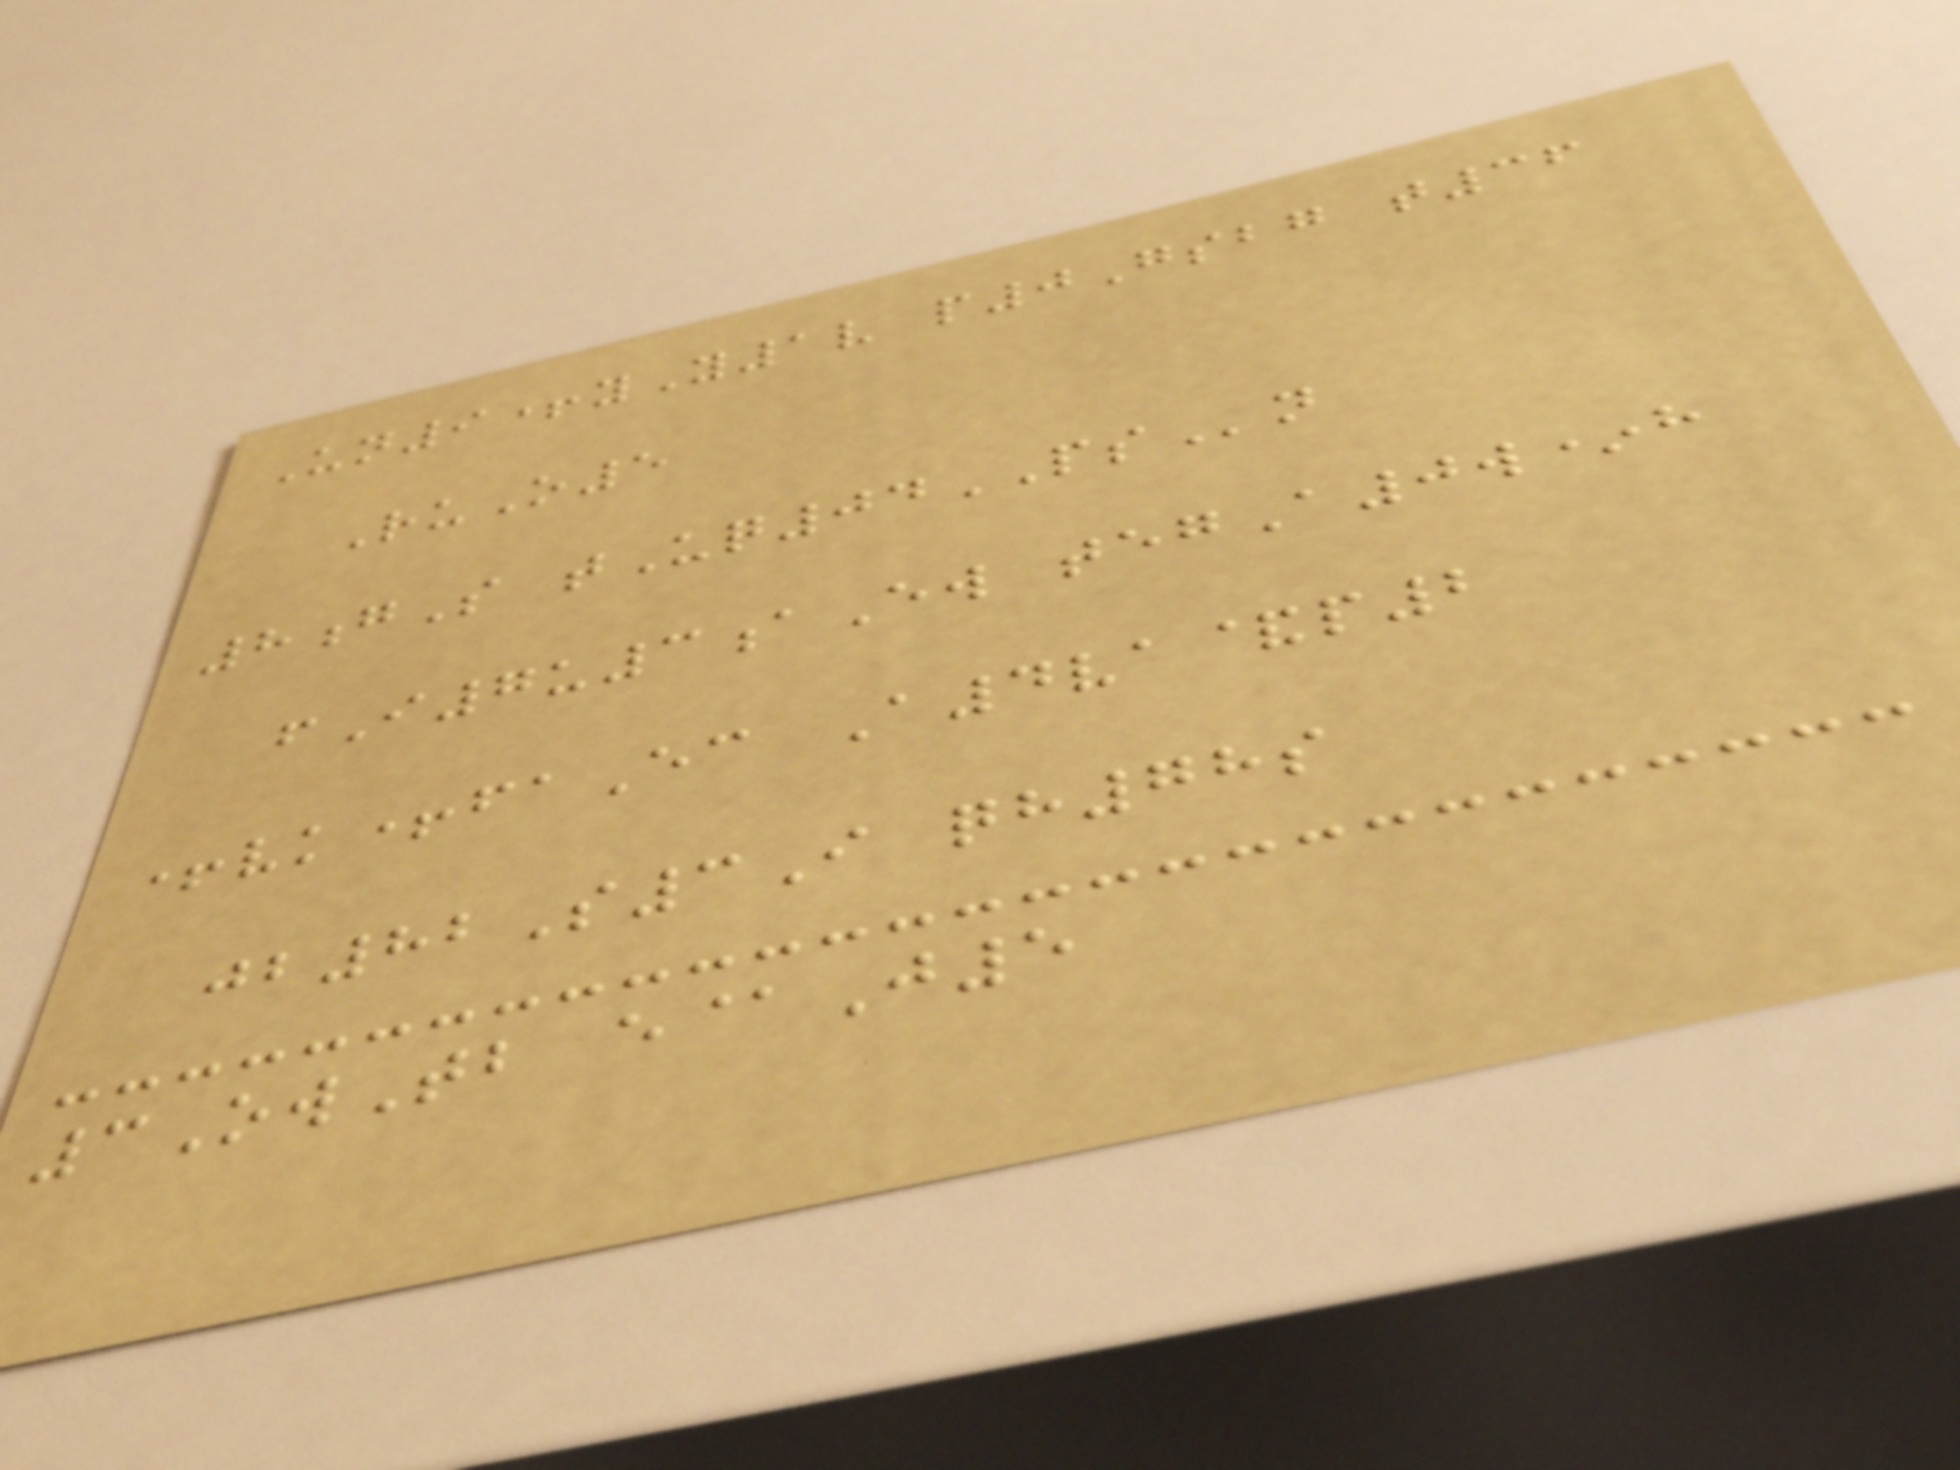Un9+yY1v p0Gsbg t36
RuO5
8gS tUq04PSn
fI7u3aEw tegA0w*h
+vk+faEc A4va&p2
jb82S3I qh78s
3OwTb e@J5
